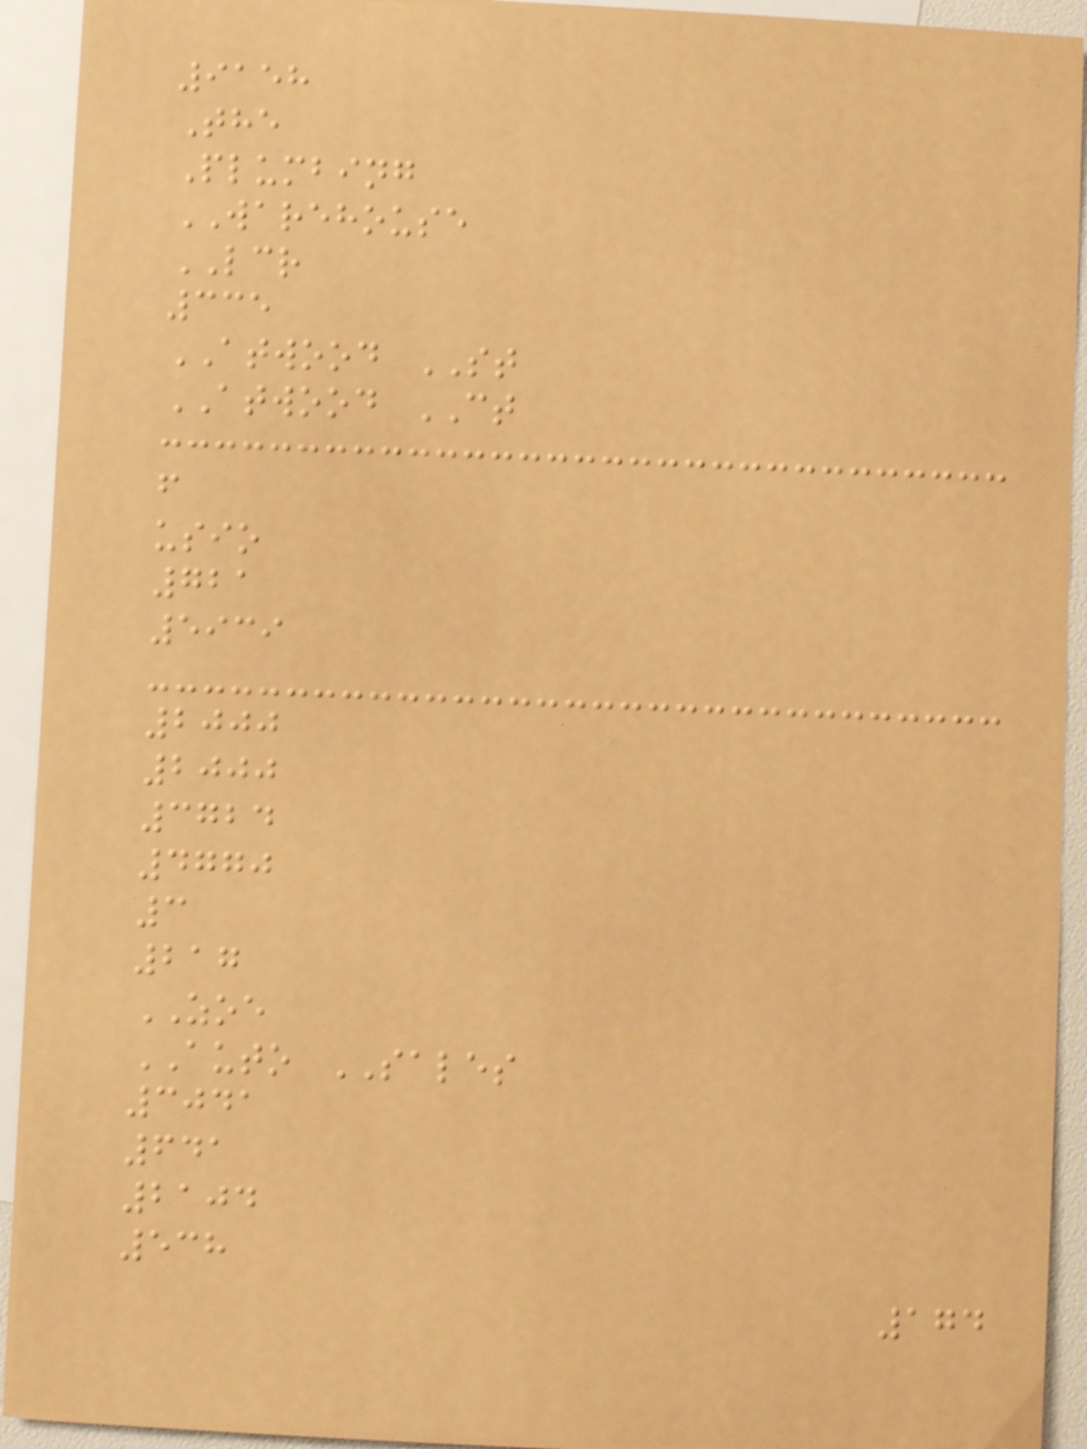9158
The
Plumbing
WAREHOUSE
LCR
335
ATWOOD ST
ATWOOD CT
f
usio
721
5939
2000
2000
3724
4770
3
217
ZOE
AUTO SALES
3041
641
2104
538
174
